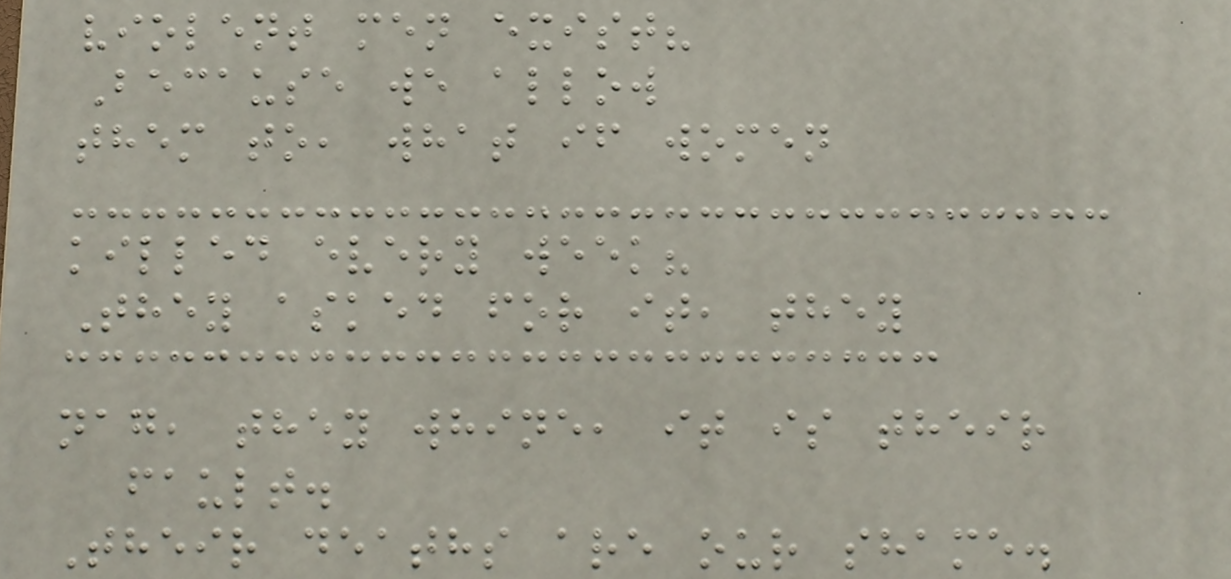violent men exist?
Because we allow
them to, what if women
killed every week?
They asked for it, they
nag, they whine, it is their
fault.
Their deaths are our shame.
